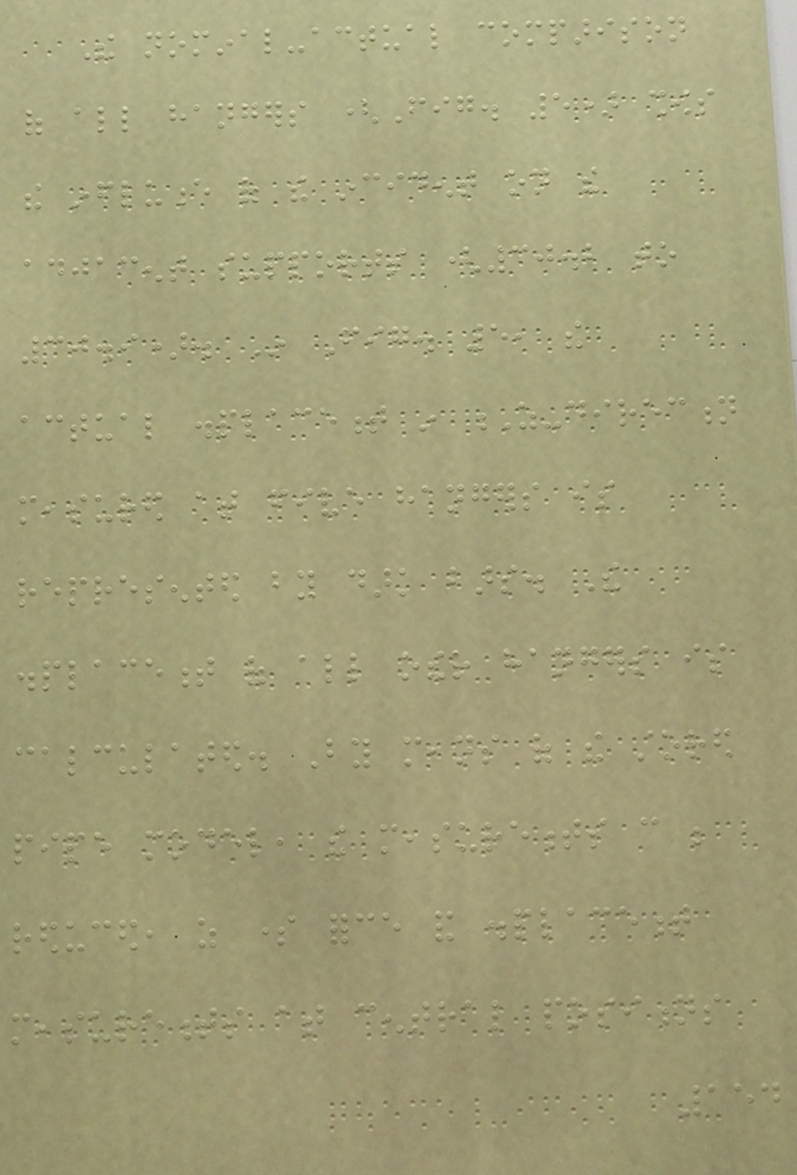The nominal-actual comparison
of all hangers (Fig. 5) shows
the influence of the incident on the
adjacent supports (30.2 to
30.9). In Fig. 5, the
actual displacement in Z-direction
measured at five hangers is
represented by dark bars. The
displacement of all other hangers is
calculated. By means of the stored
pipe model, the measurements can be
reduced, as some force and displacement
measurements at central positions
154
